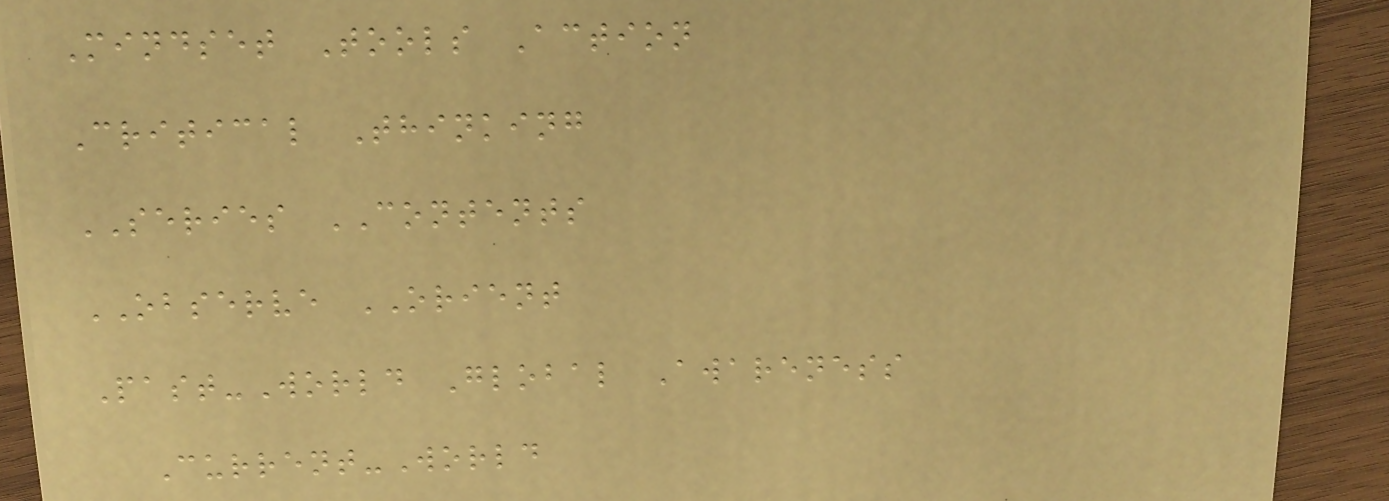Mindset Tools Action
Critical Thinking
SERIES CONTENTS
OBSERVE ORIENT
Past-World Global Awareness
Current-World
